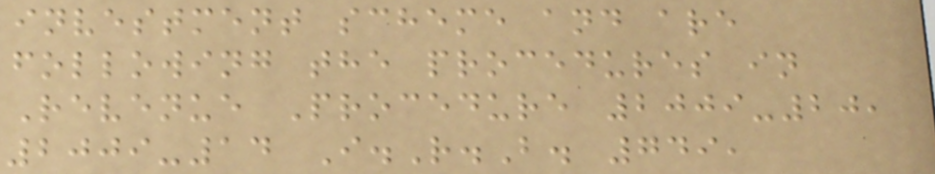investment scheme and are
following the procedures in
Revenue Procedure 2009-20,
2009-14 I.R.B. 749,
